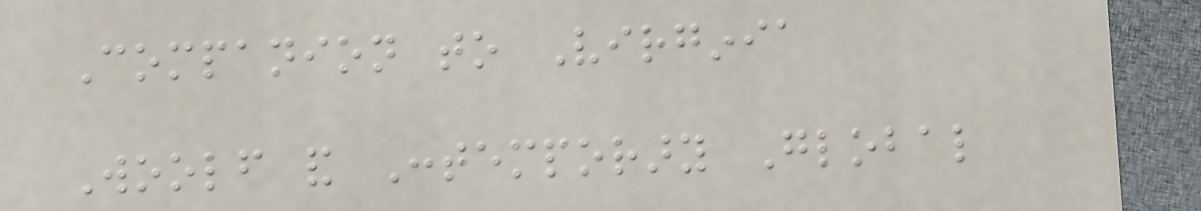Companion to Virginia
Woolf and Contemporary Global
